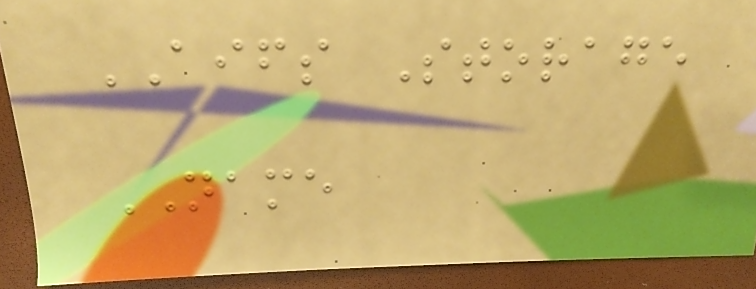AIFS Storage
NAME
